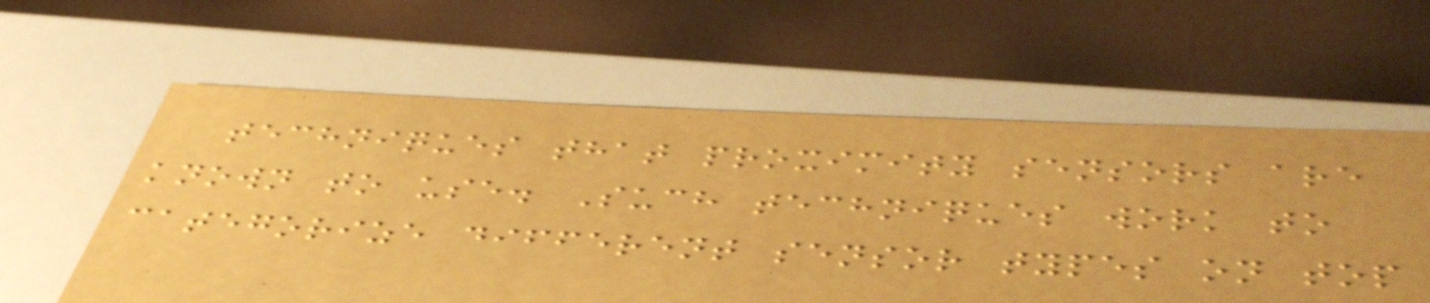techniques that proximity sensors are
known to use. Such techniques work to
categorize different sensor types on top
